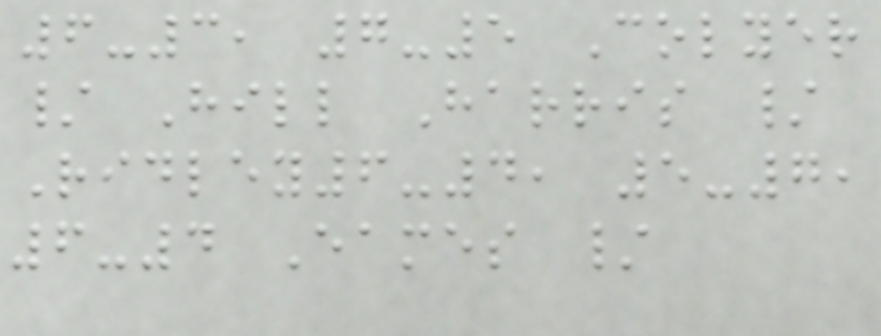6-3, 7-5 Colyer
/ Hill Harris /
Ridley6-4, 5-7,
6-4 Eames /
